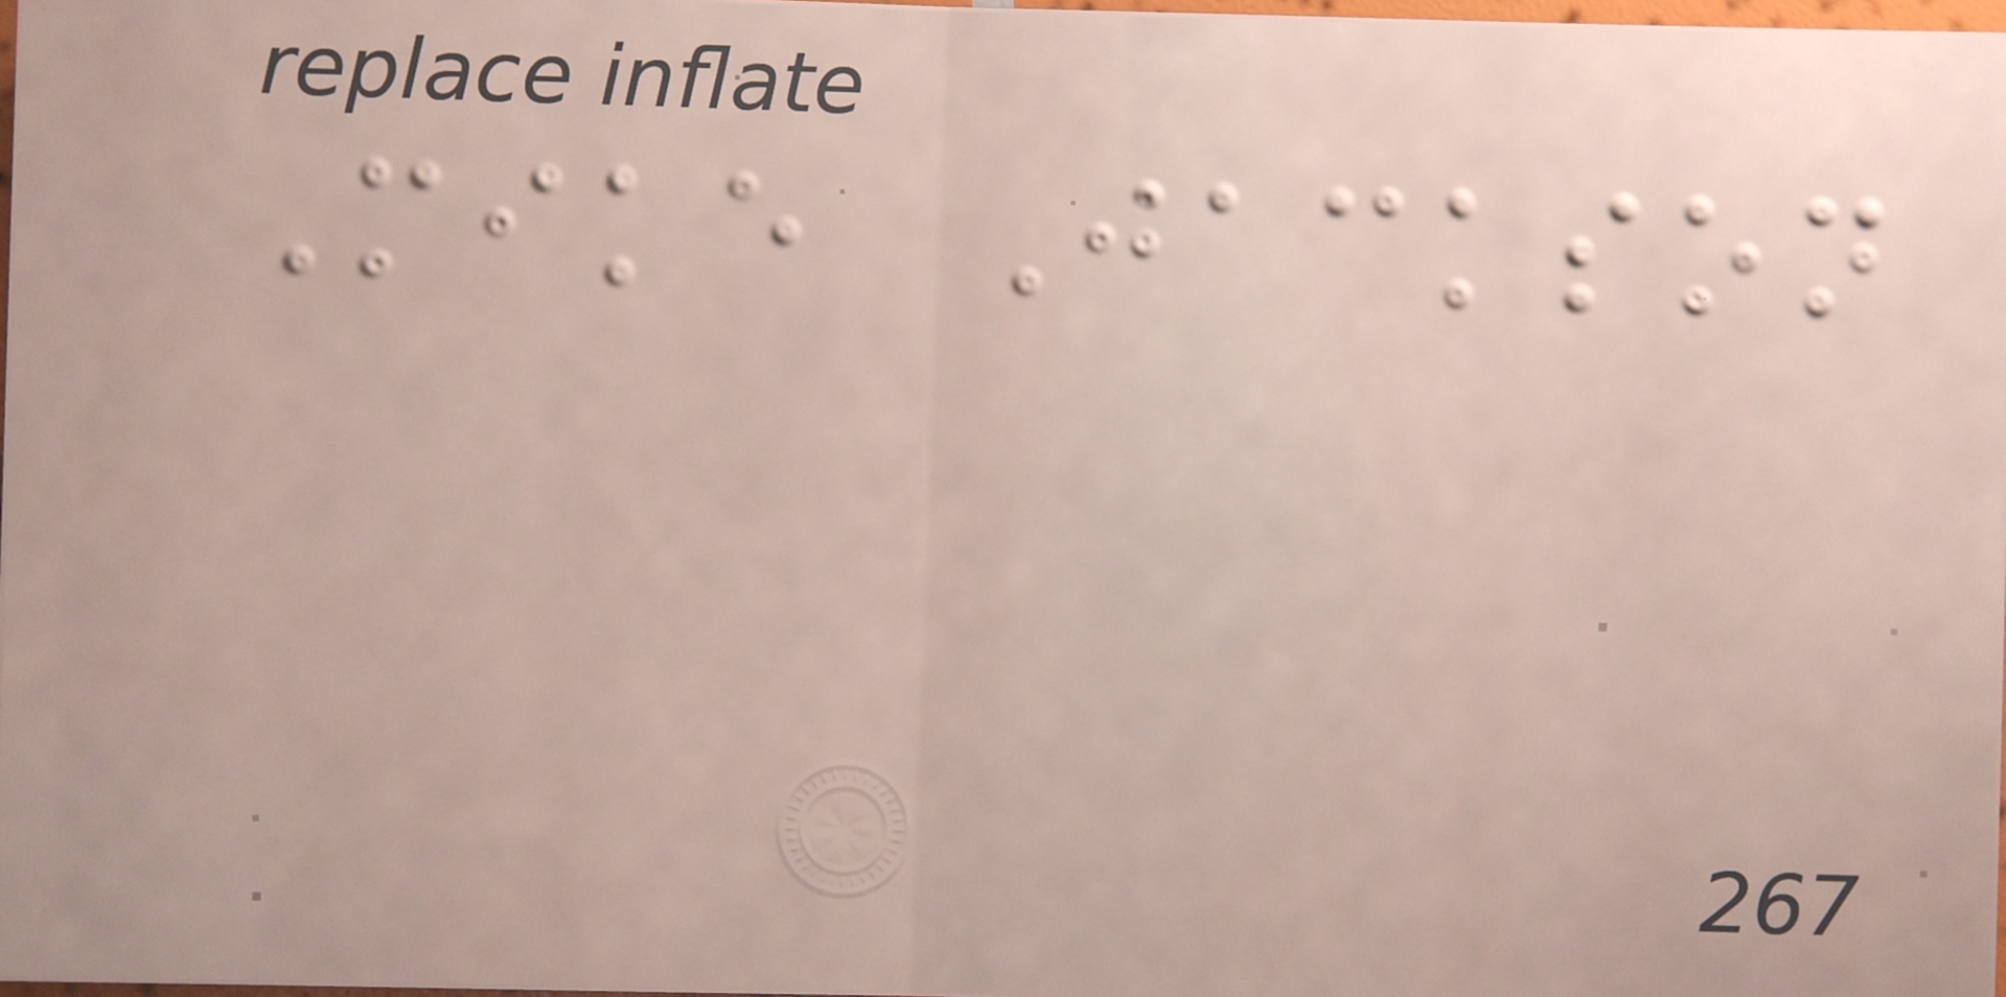Mike Jackson
